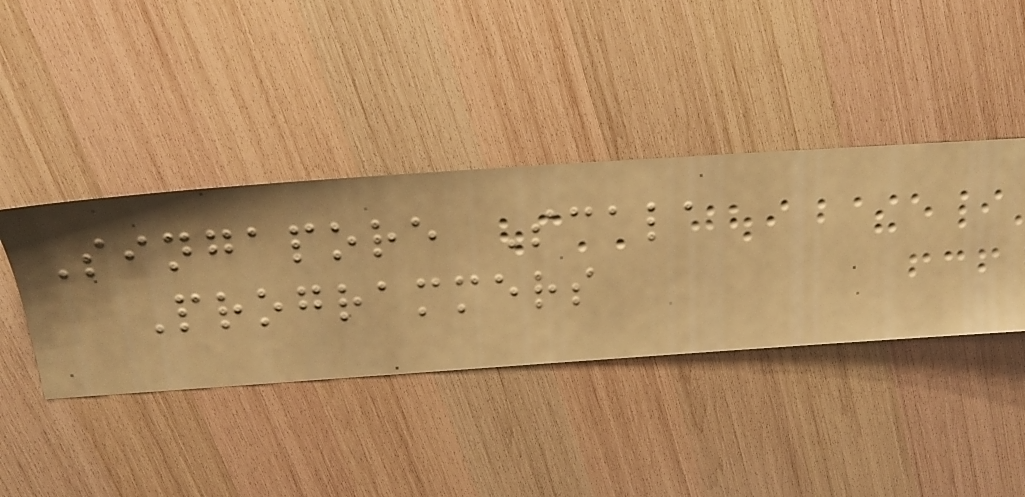Singapore Scala
Programmers
